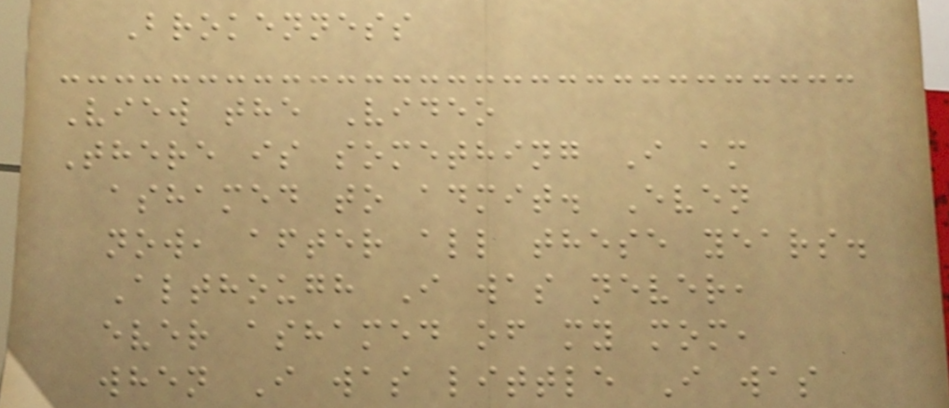Brokenness
View the Video
There is something I am
ashamed to admit. Even
now, after all these years.
Although I was never,
ever ashamed of my mom,
when I was little I was
